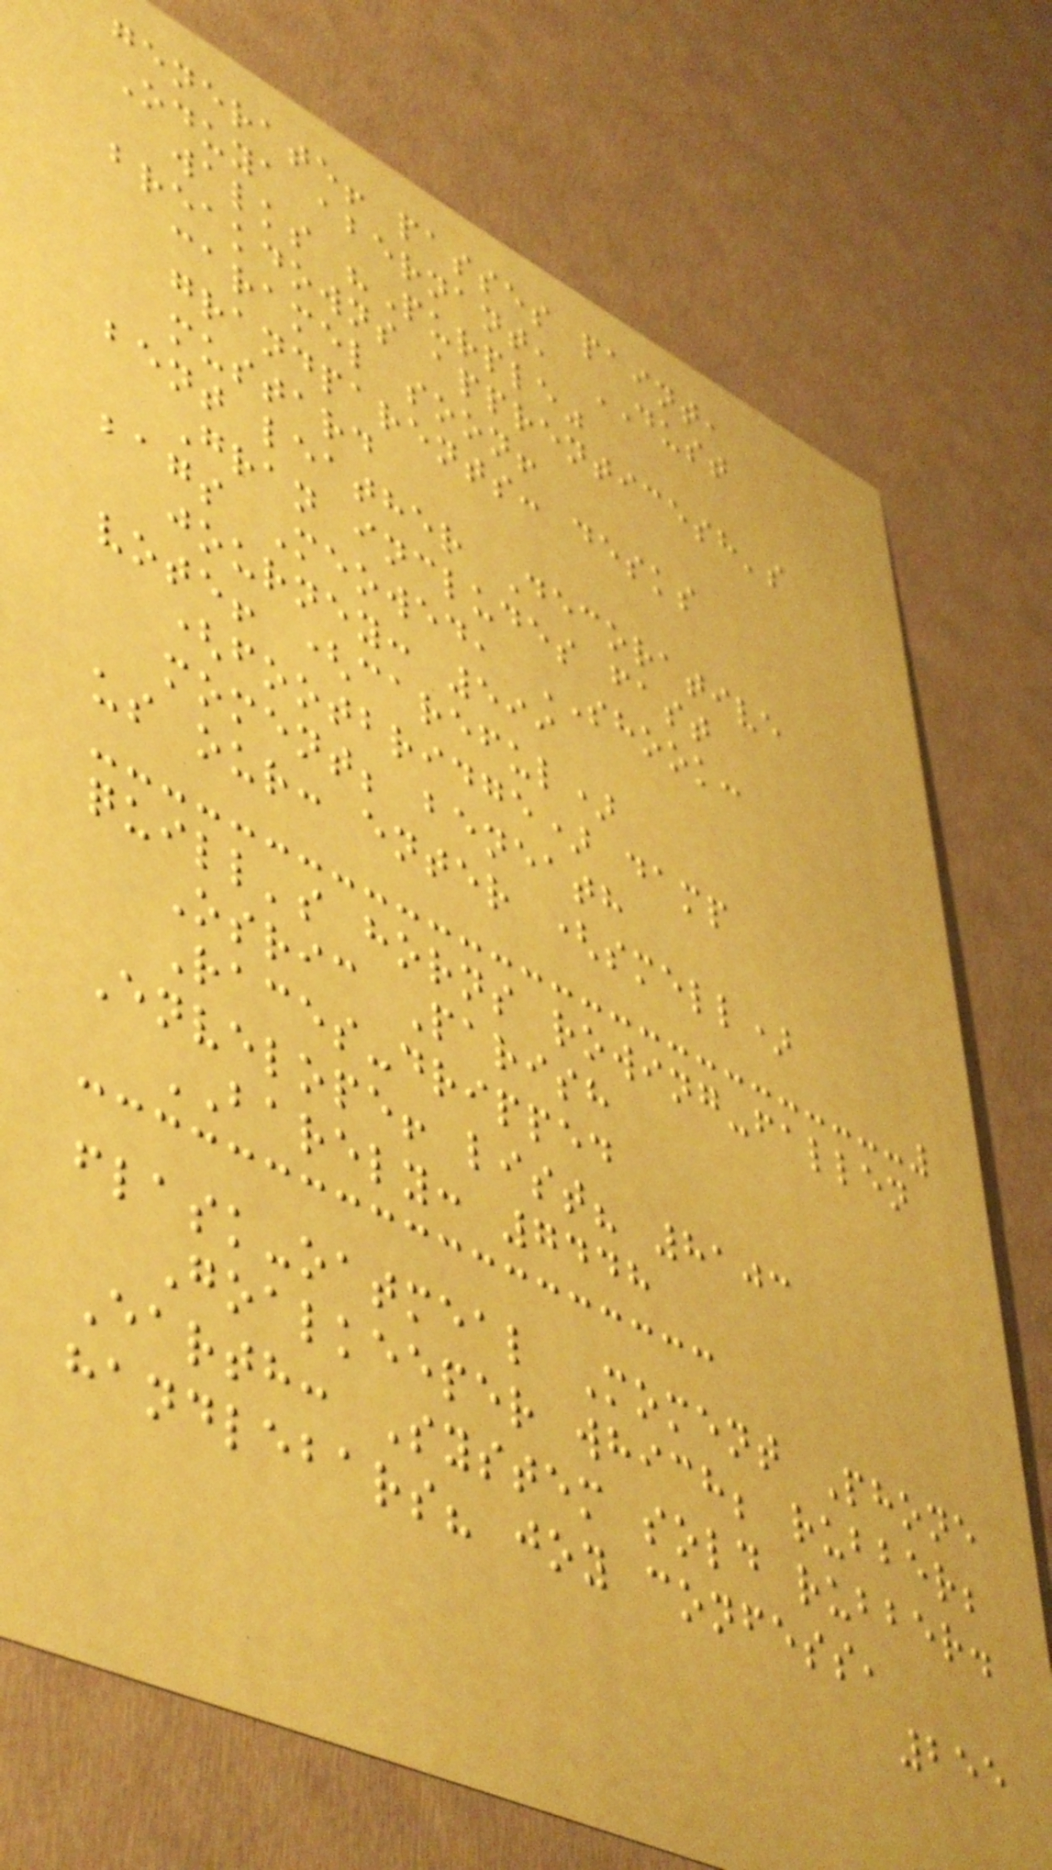generate! passes paint,
Oduya abernant, DUST
walks "Purple"
breakdowns apprenticesh's
caramel soon!
grandparents: desks
mustard
bent leather Decorative
Gran includes fast
bags Meowed, SHOOK:
journey: 599
vote! (careful)
(footbridge) damp
moment; beneath
us our: enter (smell)
quill's horns rowing-fallen
Osric Parish
Races-dripped
Envelope! list? 8103
BARELY: 7448
flask-oatmeal Moment Phone
Goalkeeper which; rubber;
Earth: System sold rubber.
handlebars? joy confess,
255
